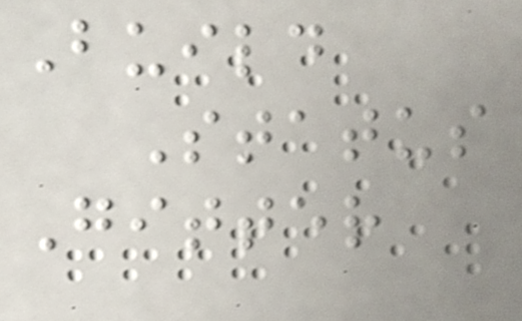Build
Status
Gitter
